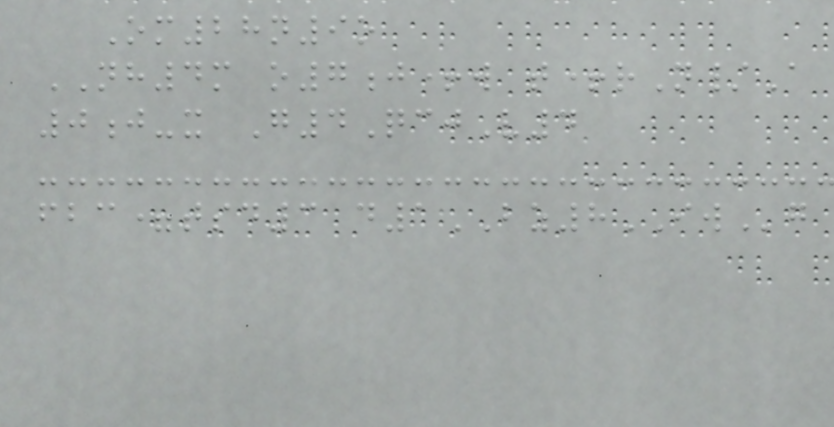Om28n9o
NH4m o7j+w t+rN/A
0j-x G4QcjV4
fbc=tsd3 d1BZ8IWg
